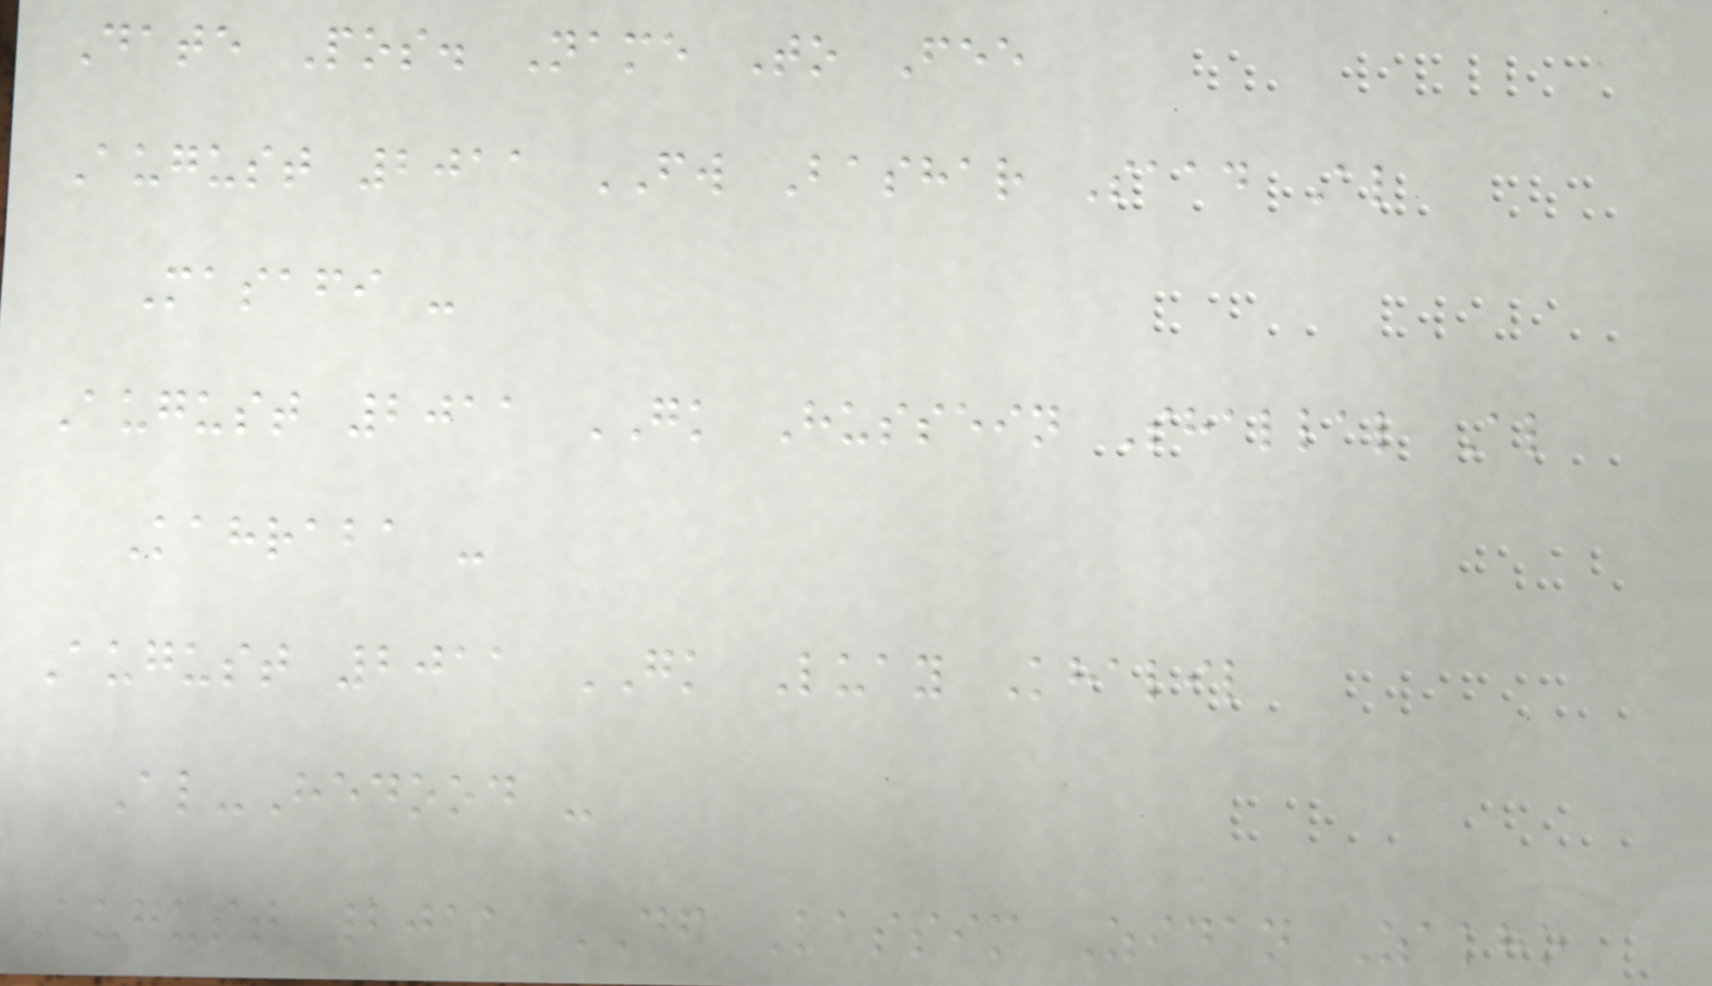Date Pos. Name To Fee
August 2011 FW Bashar Saad Al
Masafi -
August 2011 GK Hussein Shallal Al
Kahraba -
August 2011 GK Luay Khalil
Al-Hedood -
August 2011 DF Kassim Zidan Zakho
